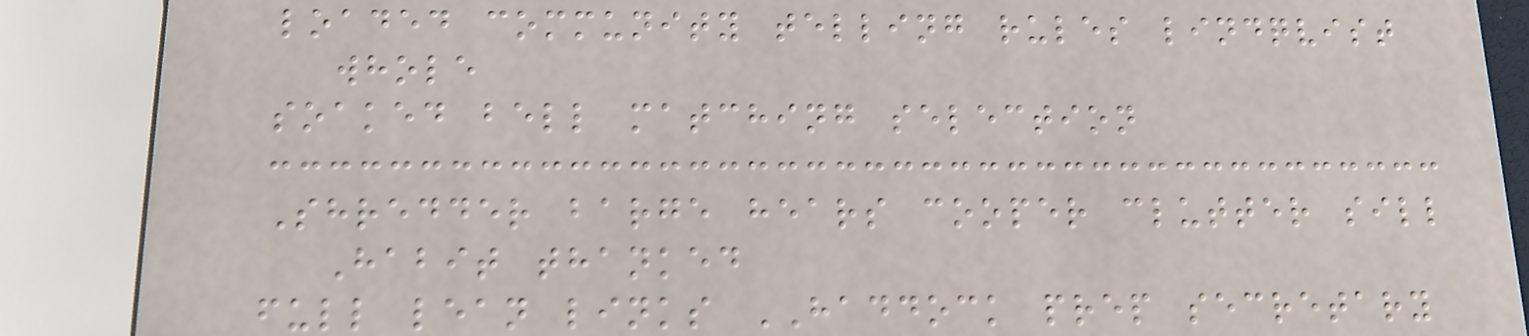loaded community telling rules lindqvist
whole
soaked bell matching selection
Shredder barge hears cooper clutter sill
Habit thanked
full lean links HADDOCK prep secretary
